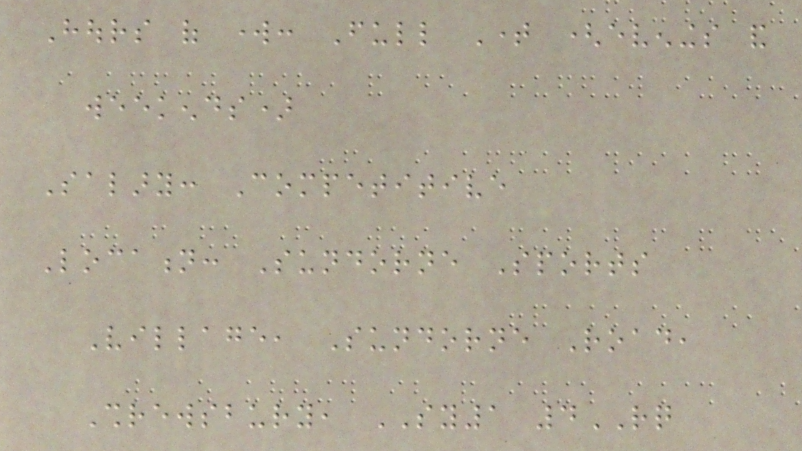Hours of work: Full Time (evenings and
weekends)
Salary: Competitive
Location: Sundorne Sports
Village, Sundorne Road,
Shrewsbury, SY1 4RQ
